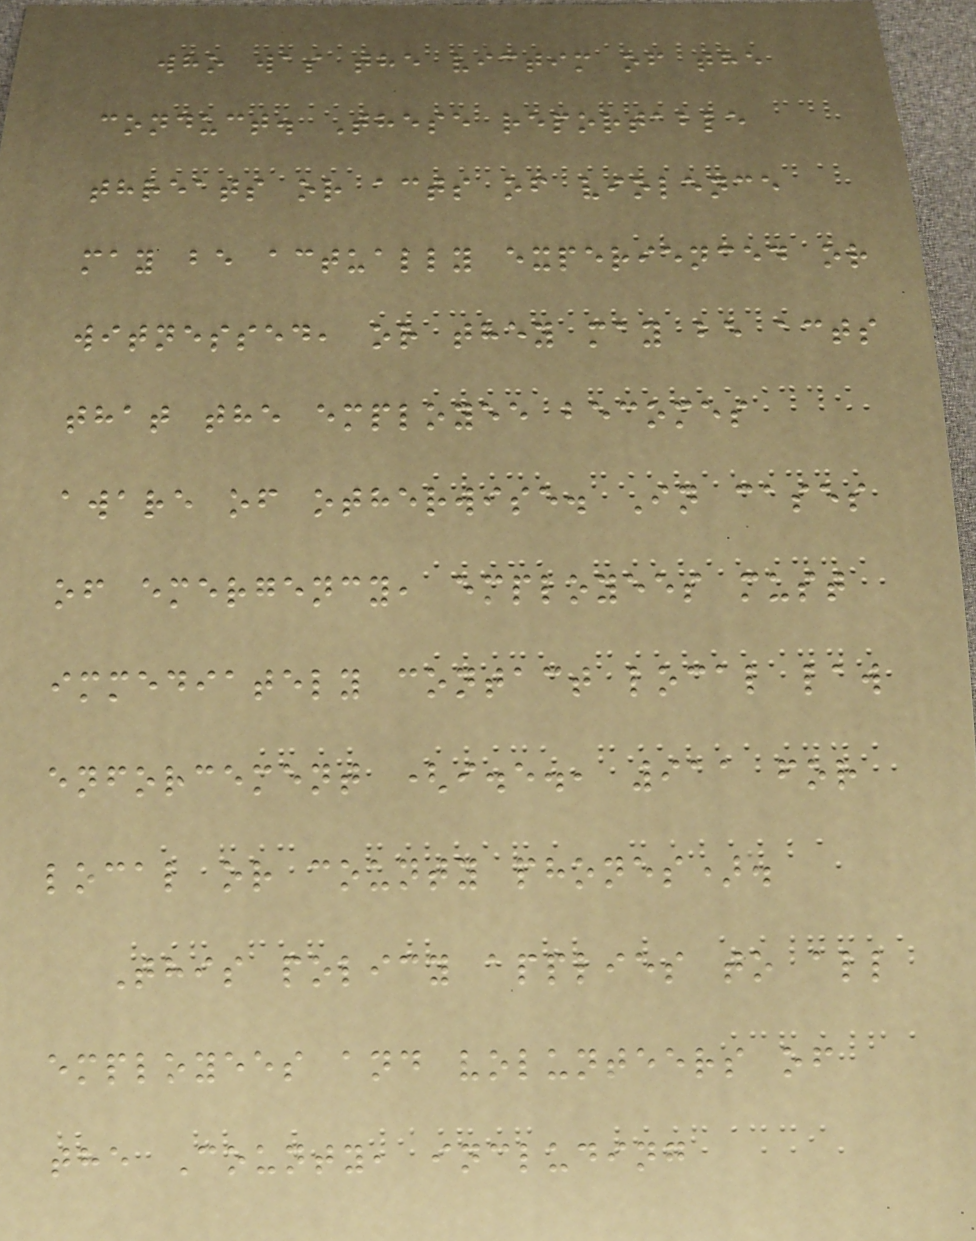who was the victim of the
conduct. These reportable
threats or acts of violence
may be actually experienced or
witnessed, or they may be acts
that the employee becomes
aware of otherwise. In cases
of emergency, employees must
immediately contact local law
enforcement (i.e., 911 for
local or county phones).
This policy applies to all
employees and volunteers of
the County, including
